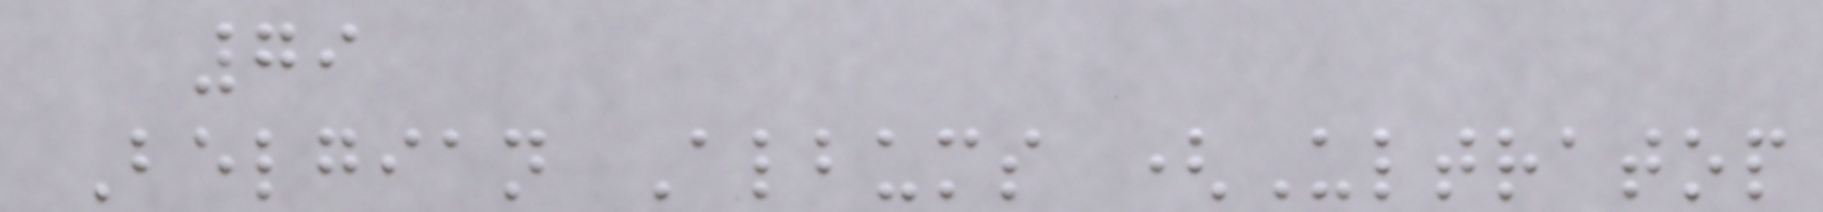79
Belgian Albums (Ultratop
